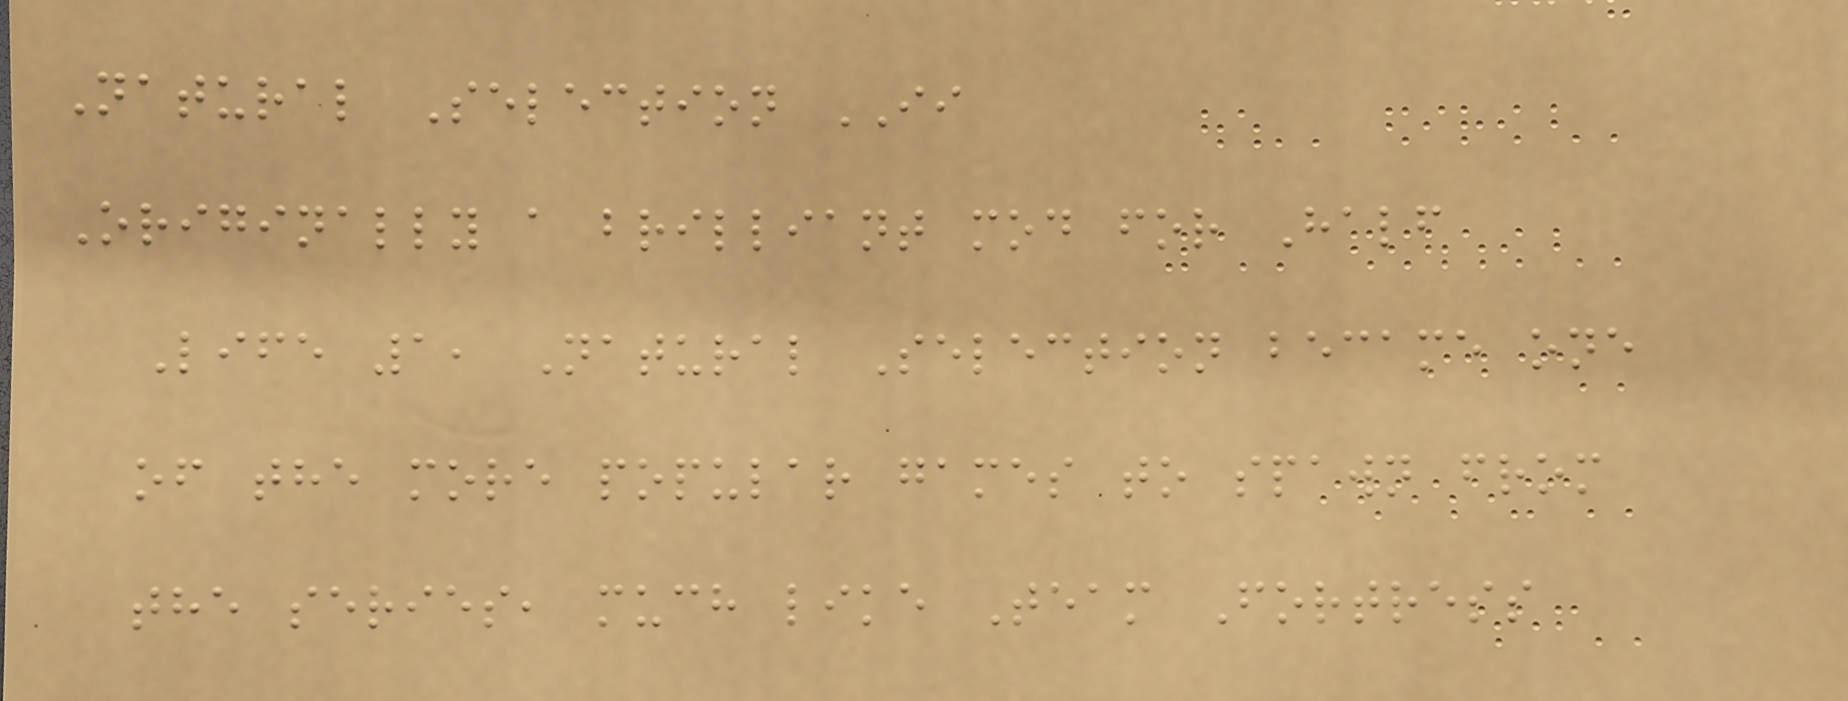Natural Selection II
Originally a brilliant mod for Half
Life 1, Natural Selection became one
of the more popular games to spawn from
the series, much like Team Fortress
